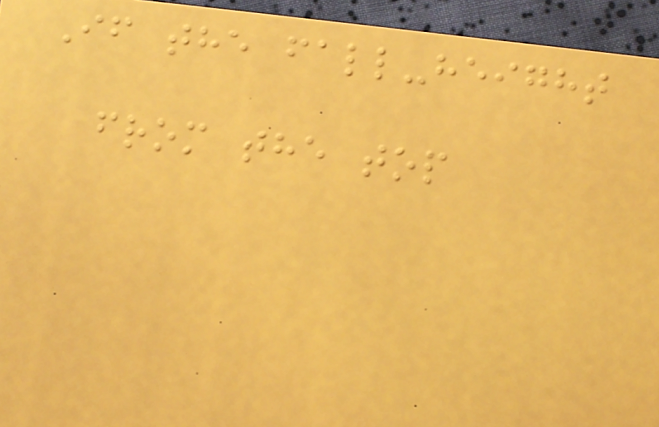If the fall-height
from the top
